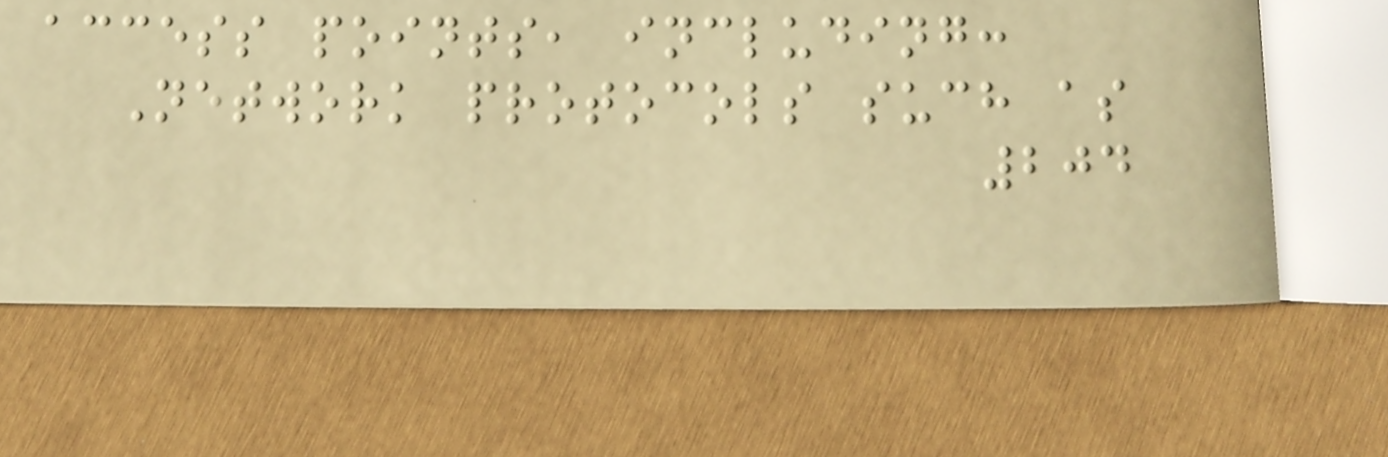access points, including:
Network protocols such as
204
